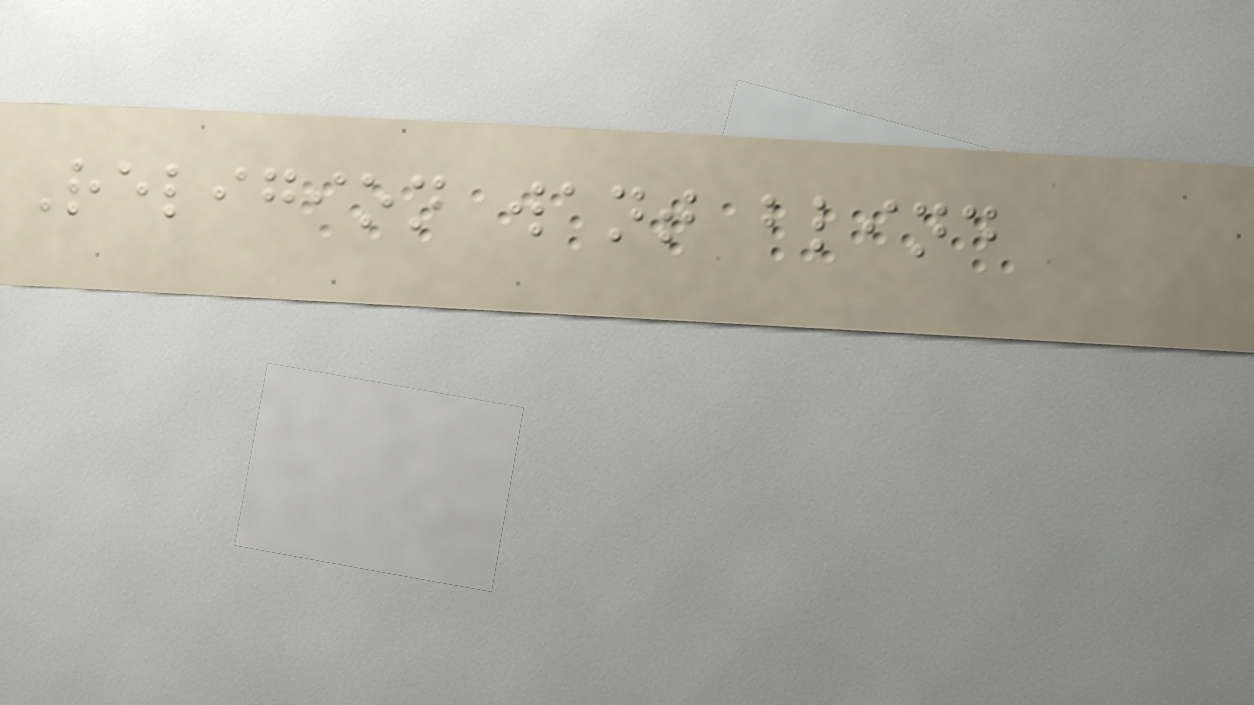Religion want blind
